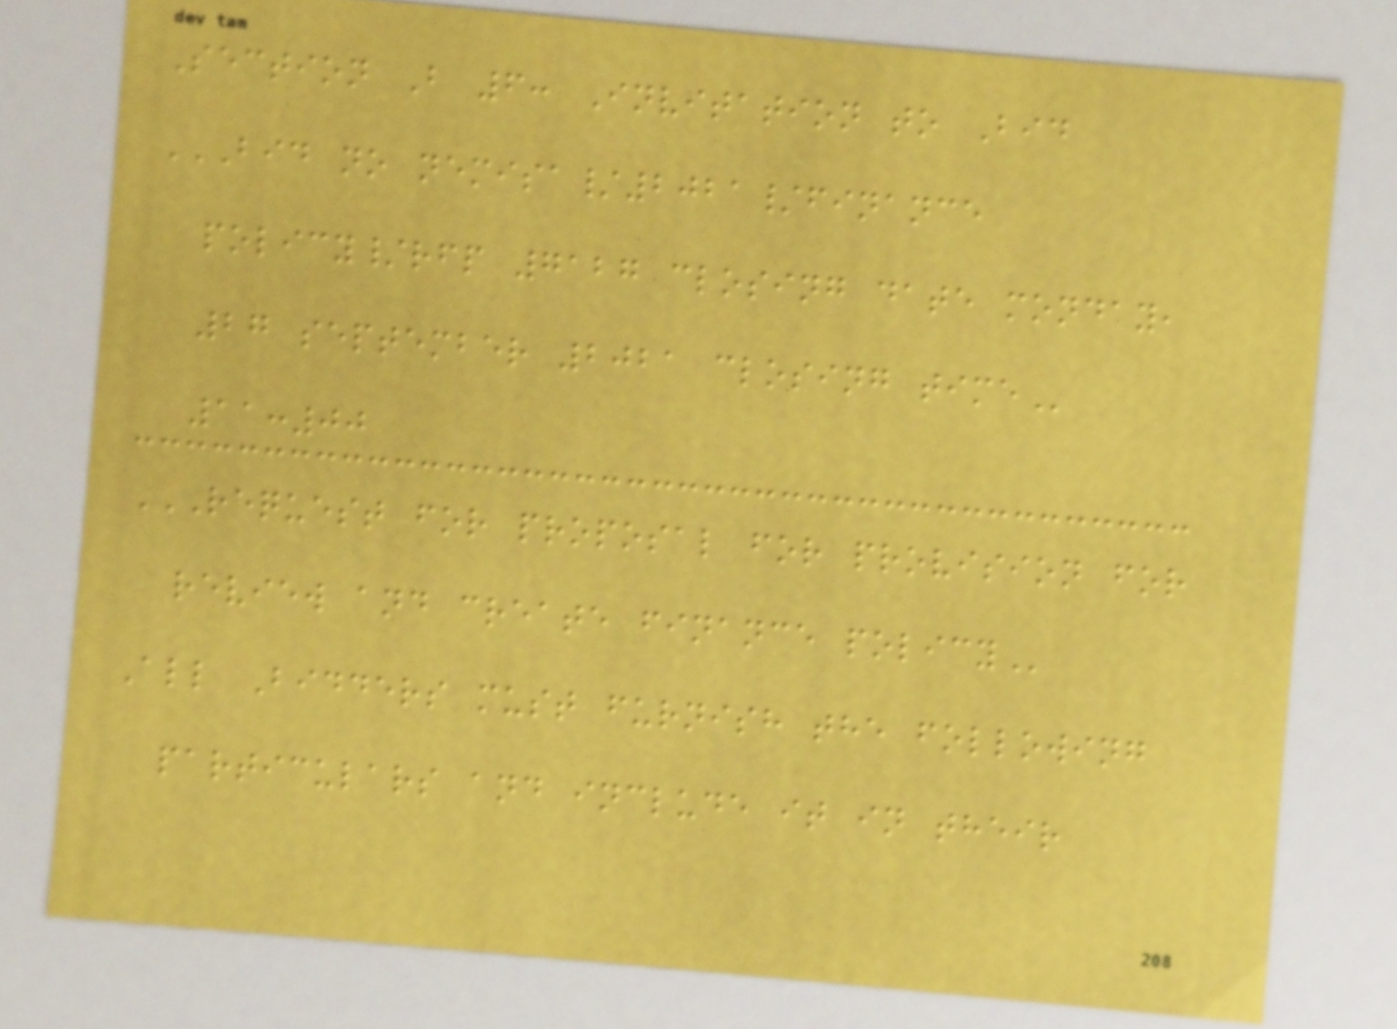Section B 6: Invitation to Bid
BID NO NEMISA/2021/FINANCE
POLICY/RFP 7127 CLOSING DATE MONDAY,
27 SEPTEMBER 2021 CLOSING TIME
11:00
REQUEST FOR PROPOSAL FOR PROVISION FOR
REVIEW AND CREATE FINANCE POLICY
All Bidders must furnish the following
particulars and include it in their
